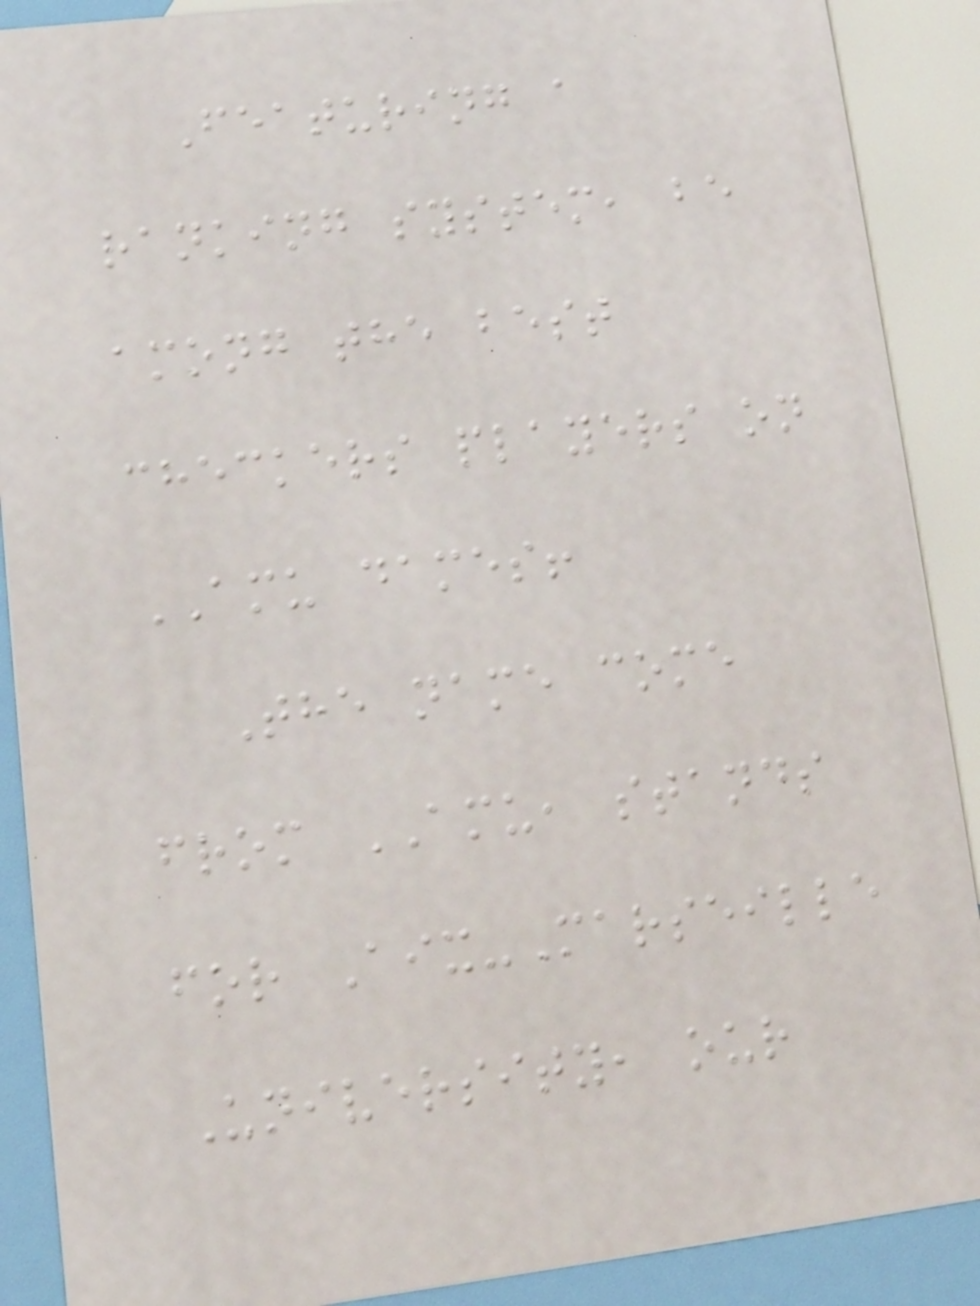Featuring a
ranking system, be
among the best
checkers players on
AMU dames!
The name come
from AMU, stands
for Aix-Marseille
University, our
